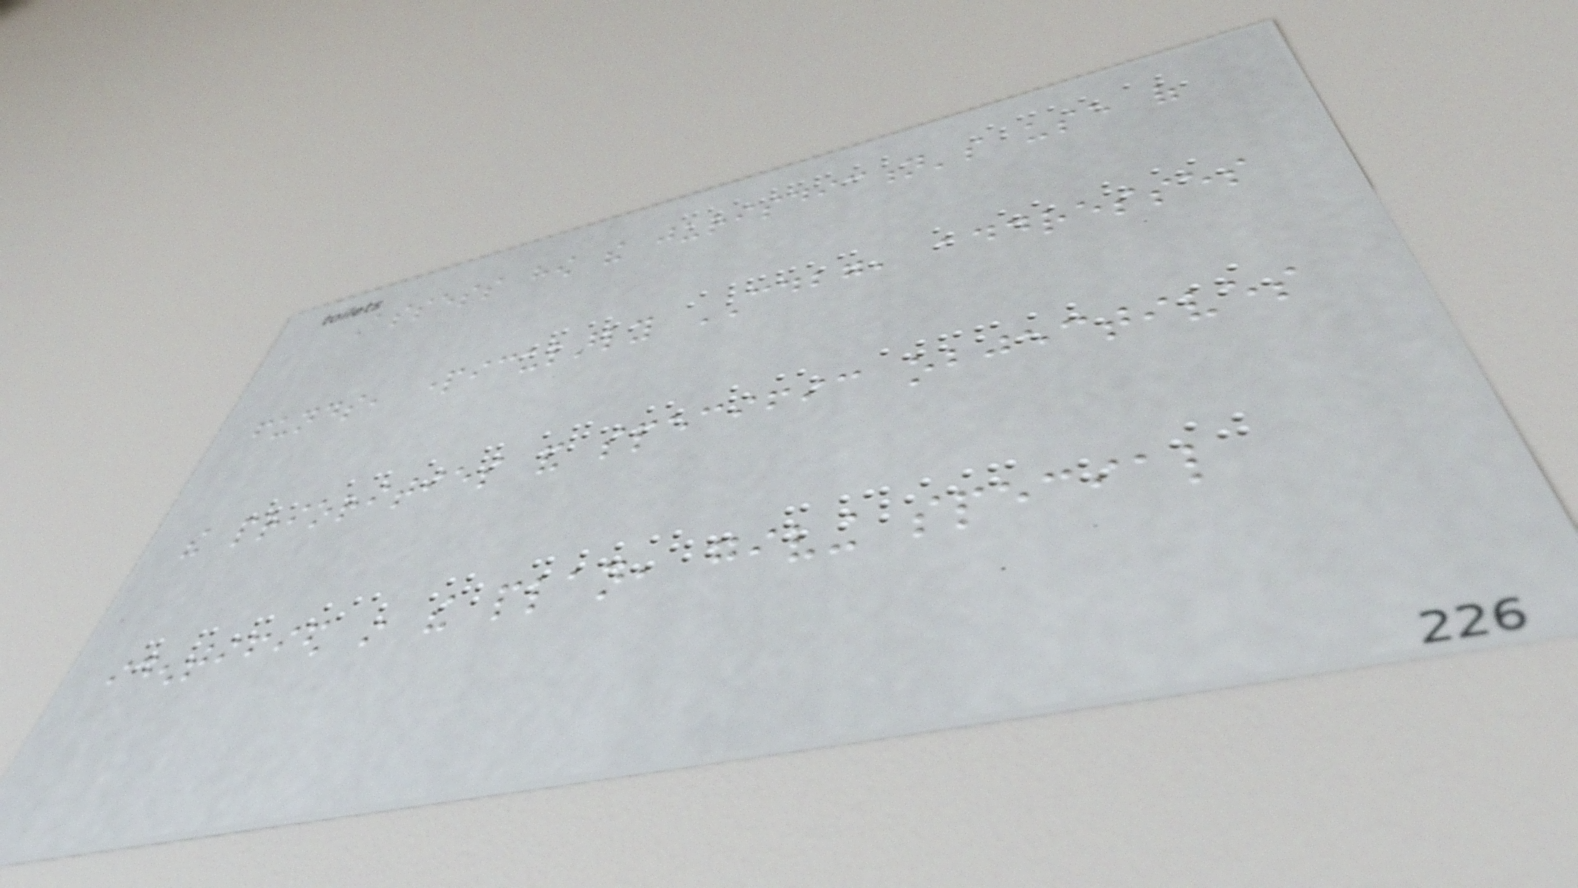Assess how the jurisdiction's use of
funds, particularly CDBG, addresses
the priorities and specific objectives
identified in the plan, giving special
